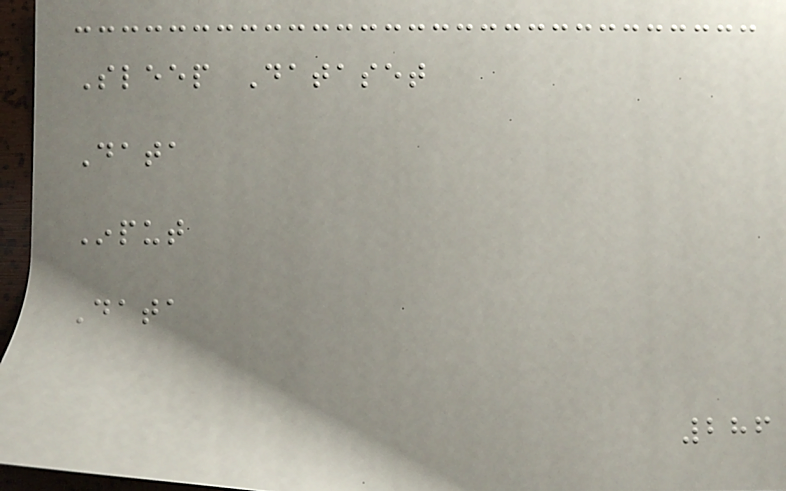Sleep Dataset
Data
Input
Data
286
